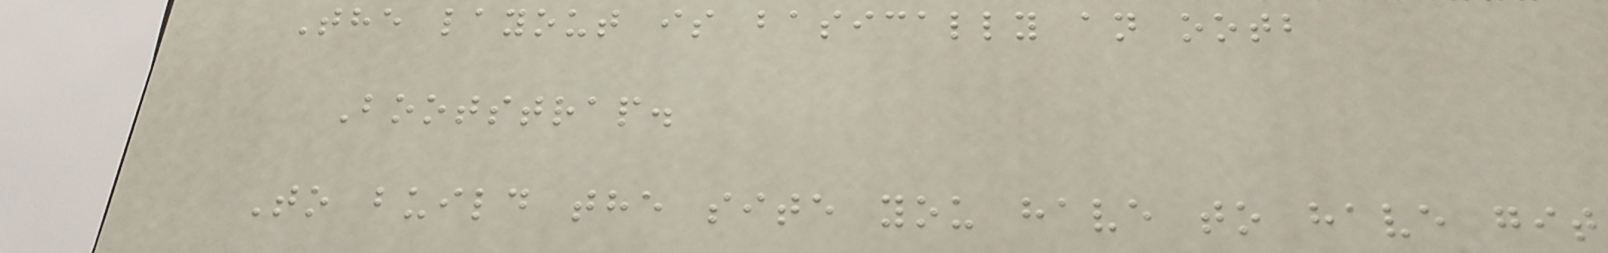The layout is basically an ootb
Bootstrap.
To build the site you have to have git
